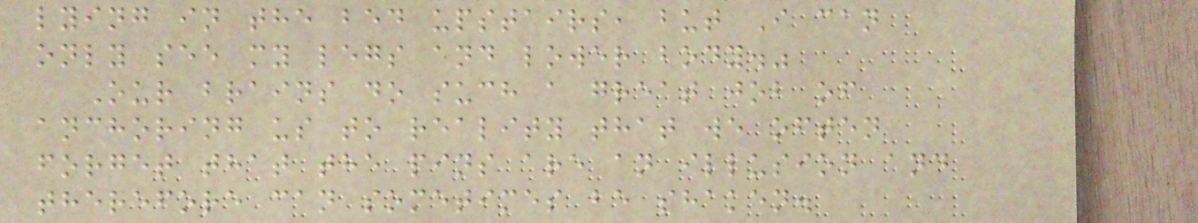lying in the bed upstairs, but I can
only see my legs and lower body."
Our brains do such a great job of
anchoring us to reality that we often
forget that the pins are an illusion and
therefore can sometimes be shaken.
